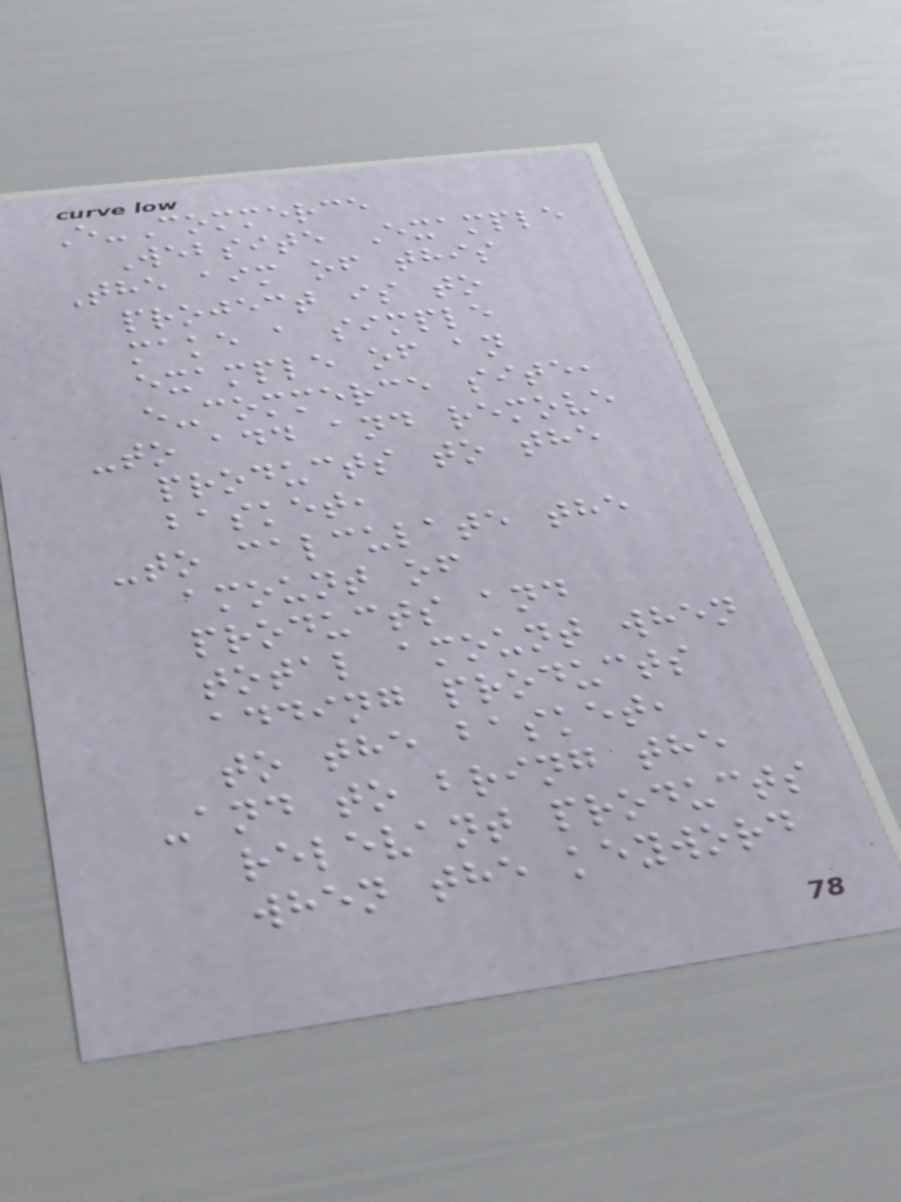E-Commerce
Website Example
The aim of this
project is to
make a simple
example of an
e-commerce site,
-to add and remove
products to the
basket,
-to calculate the
amount of
products and
total amount when
adding products
to the basket,
-and to bring the
relevant products
when the keyword
